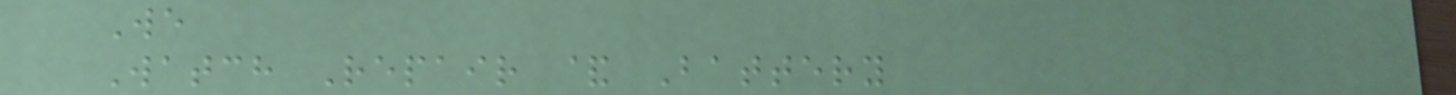We
Watch Repair & Battery
